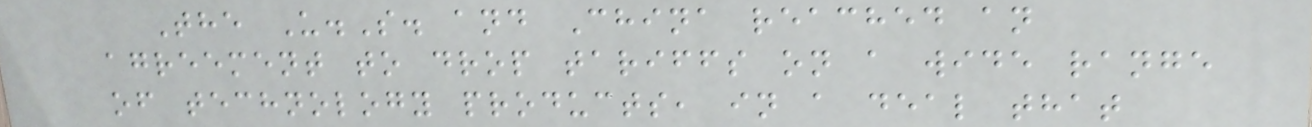The U.S. and China reached an
agreement to drop tariffs on a wide range
of technology products, in a deal that
